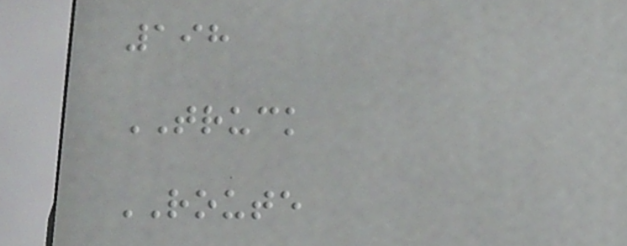198
TRUCK
ROUTE
